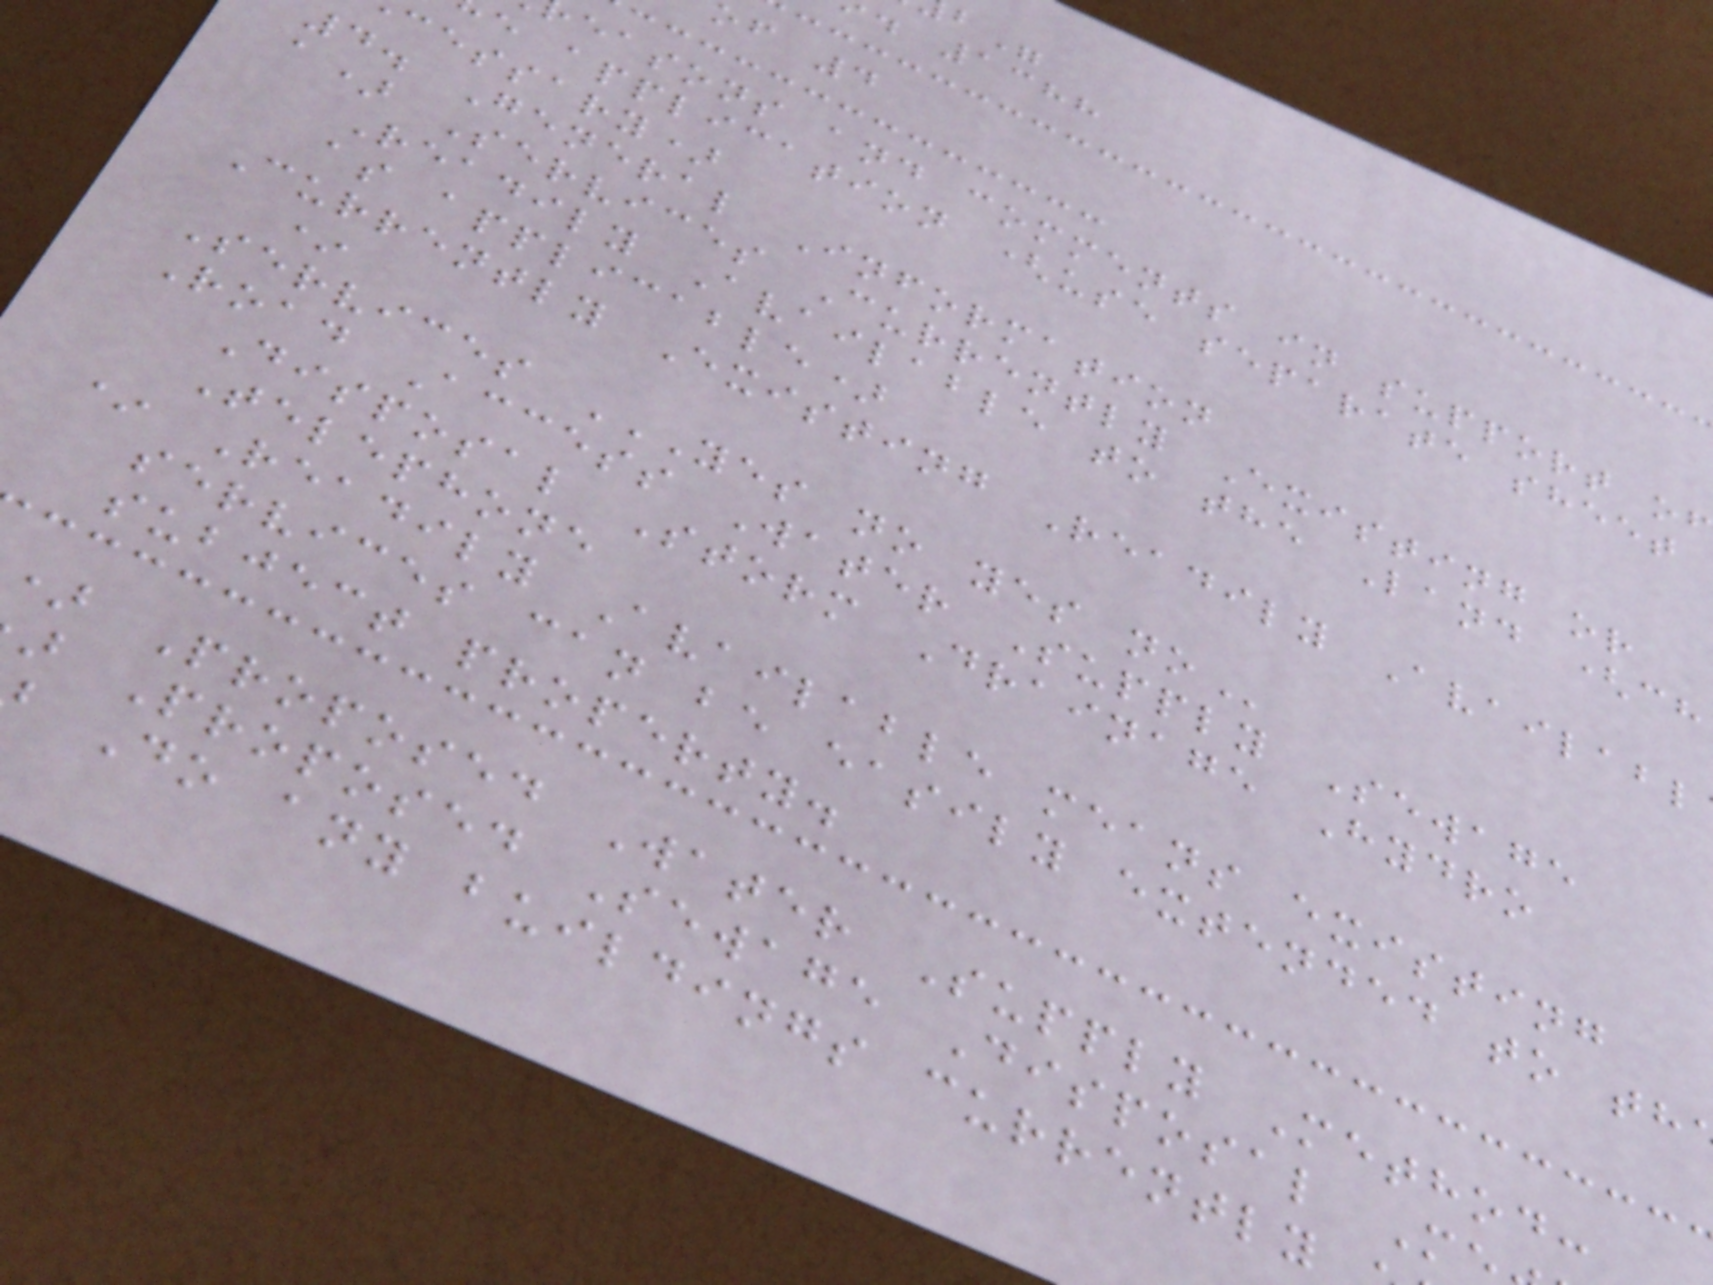. 1388
of 4
easons and comments in support of
e application (use separate sheet
cessary)
4. General Information
a) Services Currently Existing or
Readily Available to the Land (ch
as applicable)
Currently Existing Readily Availabl
*
Services YES NO YES NO
Road Access Water Supply Sewage
Disposal Storm Drainage Hydro
Telephone
* Readily Available means existing
services can be easily extended to th
subject property.
) Proposed Water Supply Method:
Proposed Sewage Disposal M
Do any buildings currently
